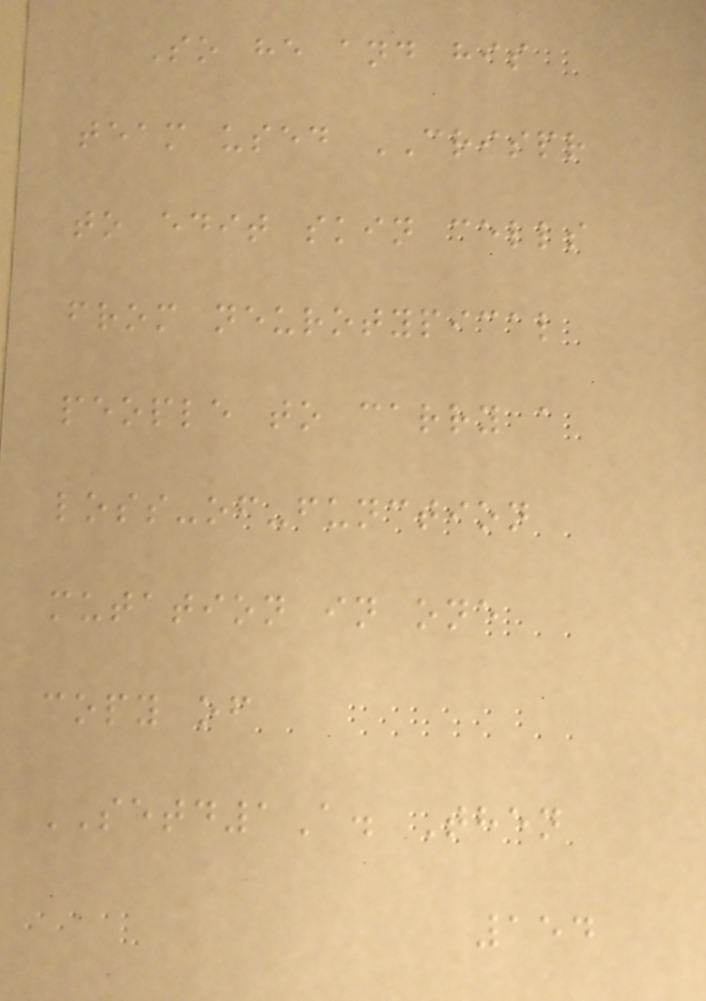So he and his
team used CRISPR
to edit skin cells
from neurotypical
people to carry a
loss-of-function
mutation in one
copy of
SETD1A. Then
154
